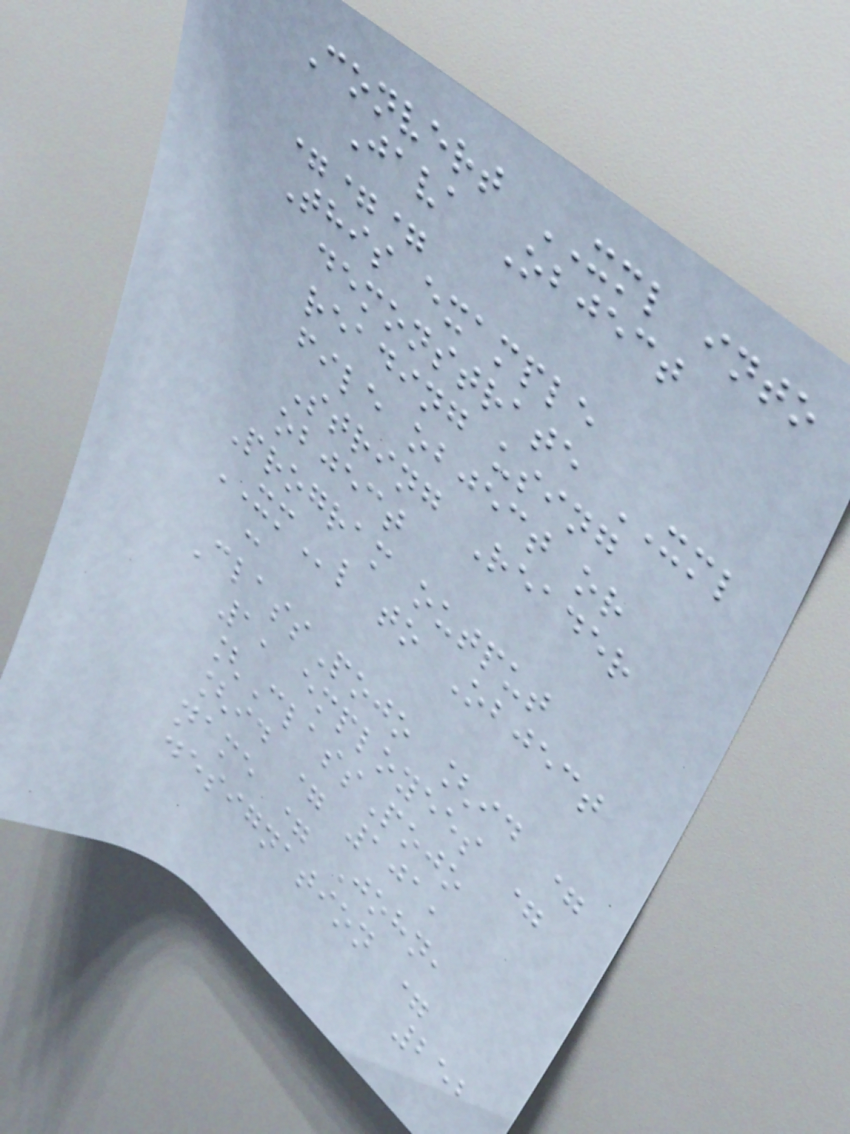Convert XML into
Java Object
===
This example
demonstrate XML
reading using
file object or
String Reader
object
Program output
XMl to Object
:
ClassPojo [id =
1, employees =
[ClassPojo
[id = 101,
name = John,
designation =
252
